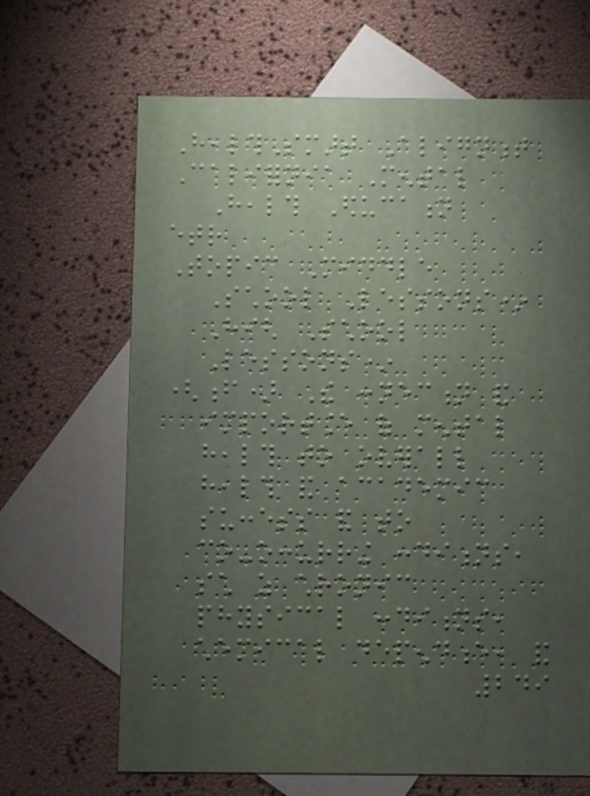HealthSmart Alignment
California Mental
Health Education
etr
Topic Middle
School Lessons*
High School
Lessons*
(f) The connection and
importance of mental
health to overall
health and academic
success and to
co-occurring conditions,
such as chronic
physical conditions,
chemical dependence, and
249
